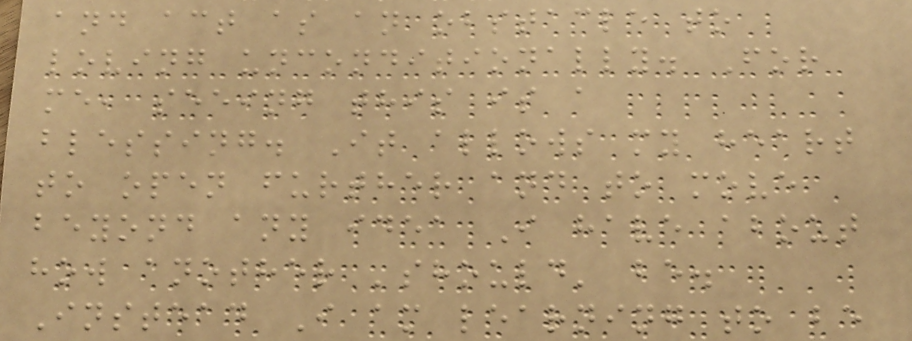and act as an obstacle to
loving unconditionally. For
me, seeing this is a
blessing. It allows my heart
to open further and to move
beyond any idea I have about
how another 'should' be.
Instead I am learning to be
